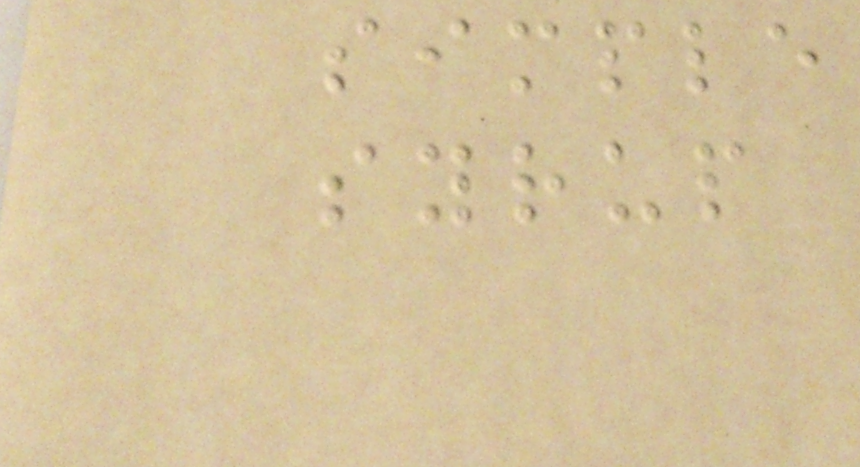simple
syrup
